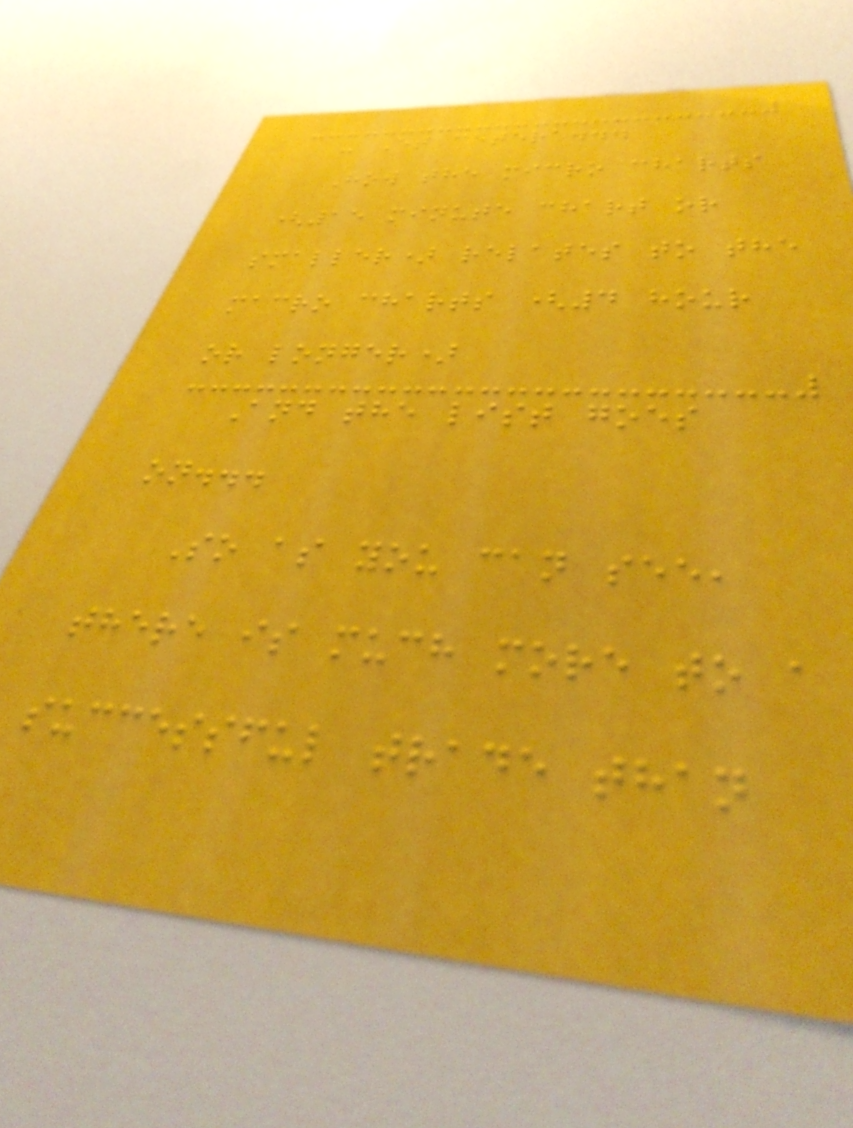- Et cetera...
How the micro charts
(15 minute chart or
smaller) relates to the
macro charts (4 hour
or longer)
And the list goes
on...
So as you can see,
there is much more to a
successful trade than
